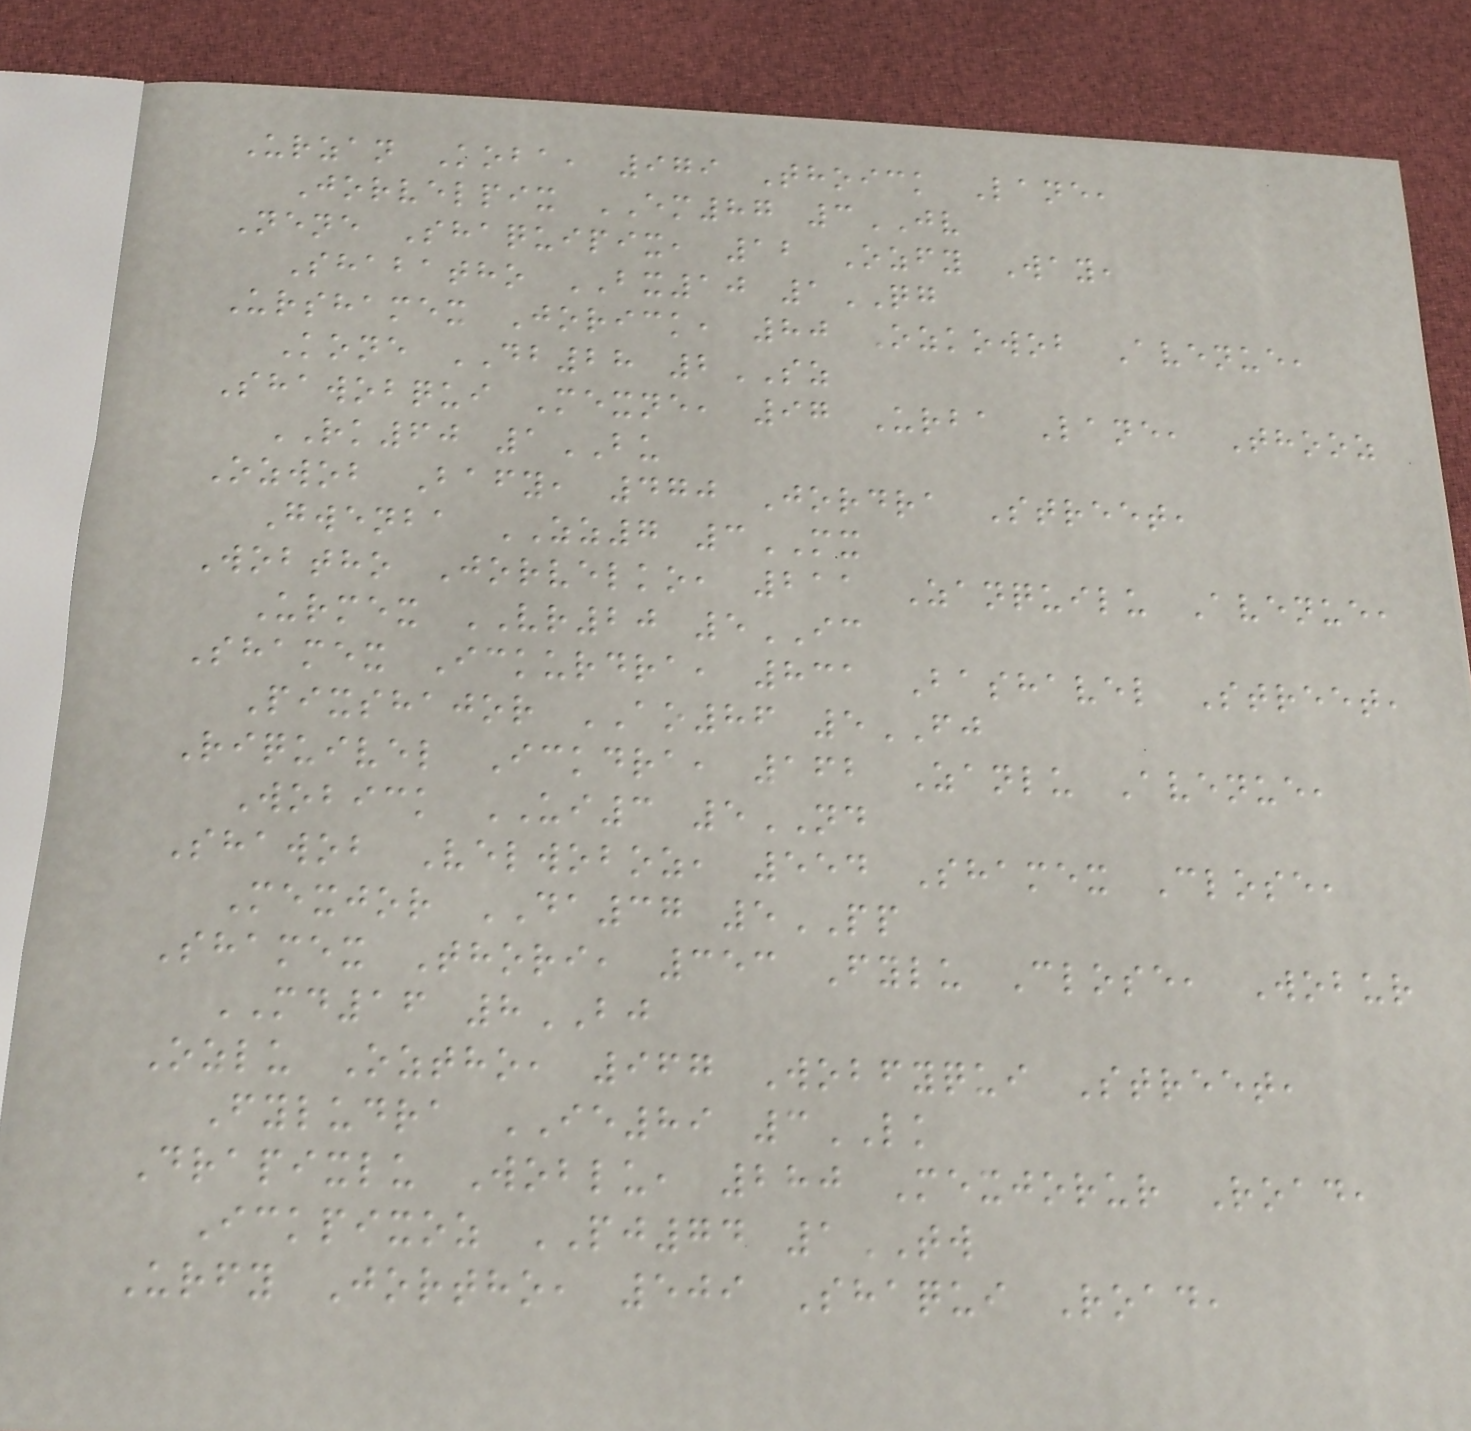Urzan Koba, 979 Thoick Lane,
Jorvelpix EM87 3JV
Nene Shaquipix, 12 Ozfy Way,
Shabatho BX10 1QG
Urshamex Jorick, 80 Ozkowob Avenue,
Kone DB28 2SZ
Shawobqui Mexne, 97 Urba Lane, Thooz
RK60 1BU
Ozwob Bafy, 470 Jordra Street,
Gwenba ZZ7 3MX
Wobtho Jorvelko, 211 Zanquilu Avenue,
Urmex VR20 5IC
Shamex Ickurdra, 831 Bashavel Street,
Pixshajor AO86 5FJ
Riquivel Ickdra, 162 Zanlu Avenue,
Wobick UI3 5ND
Shawob Velwoboz, 554 Shamex Close,
Mexjor DA37 5PP
Shamex Thori, 353 Fylu Close, Wobur
MD16 8BJ
Ozlu Oztho, 967 Wobfyqui Street,
Fyludra IE89 3LK
Drapixlu Woblu, 280 Mexjorur Road,
Ickpixoz PJ74 1TW
Urfy Jortho, 509 Shaqui Road,
